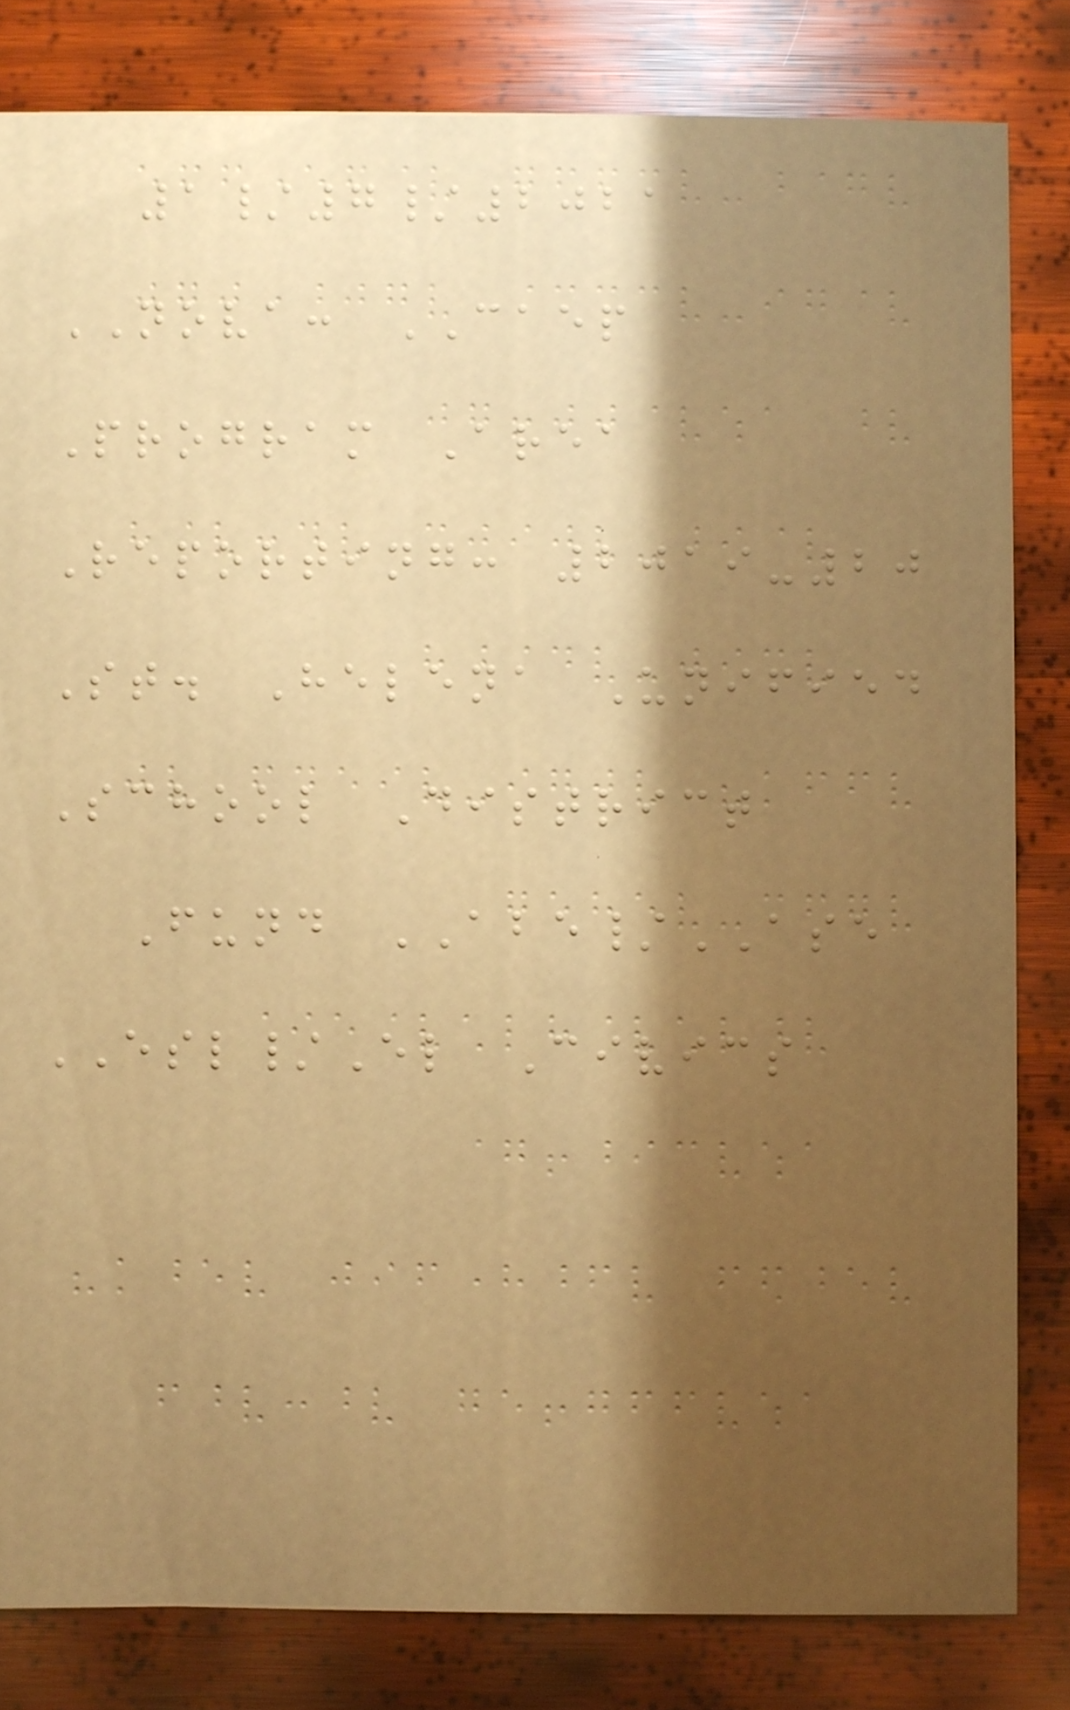1/7/2021
NOVA: CAEP
Program Area
Reporting: 2019-20
St. Helena Unified
School District
Fund ABE/ASE
ESL/El Civics
